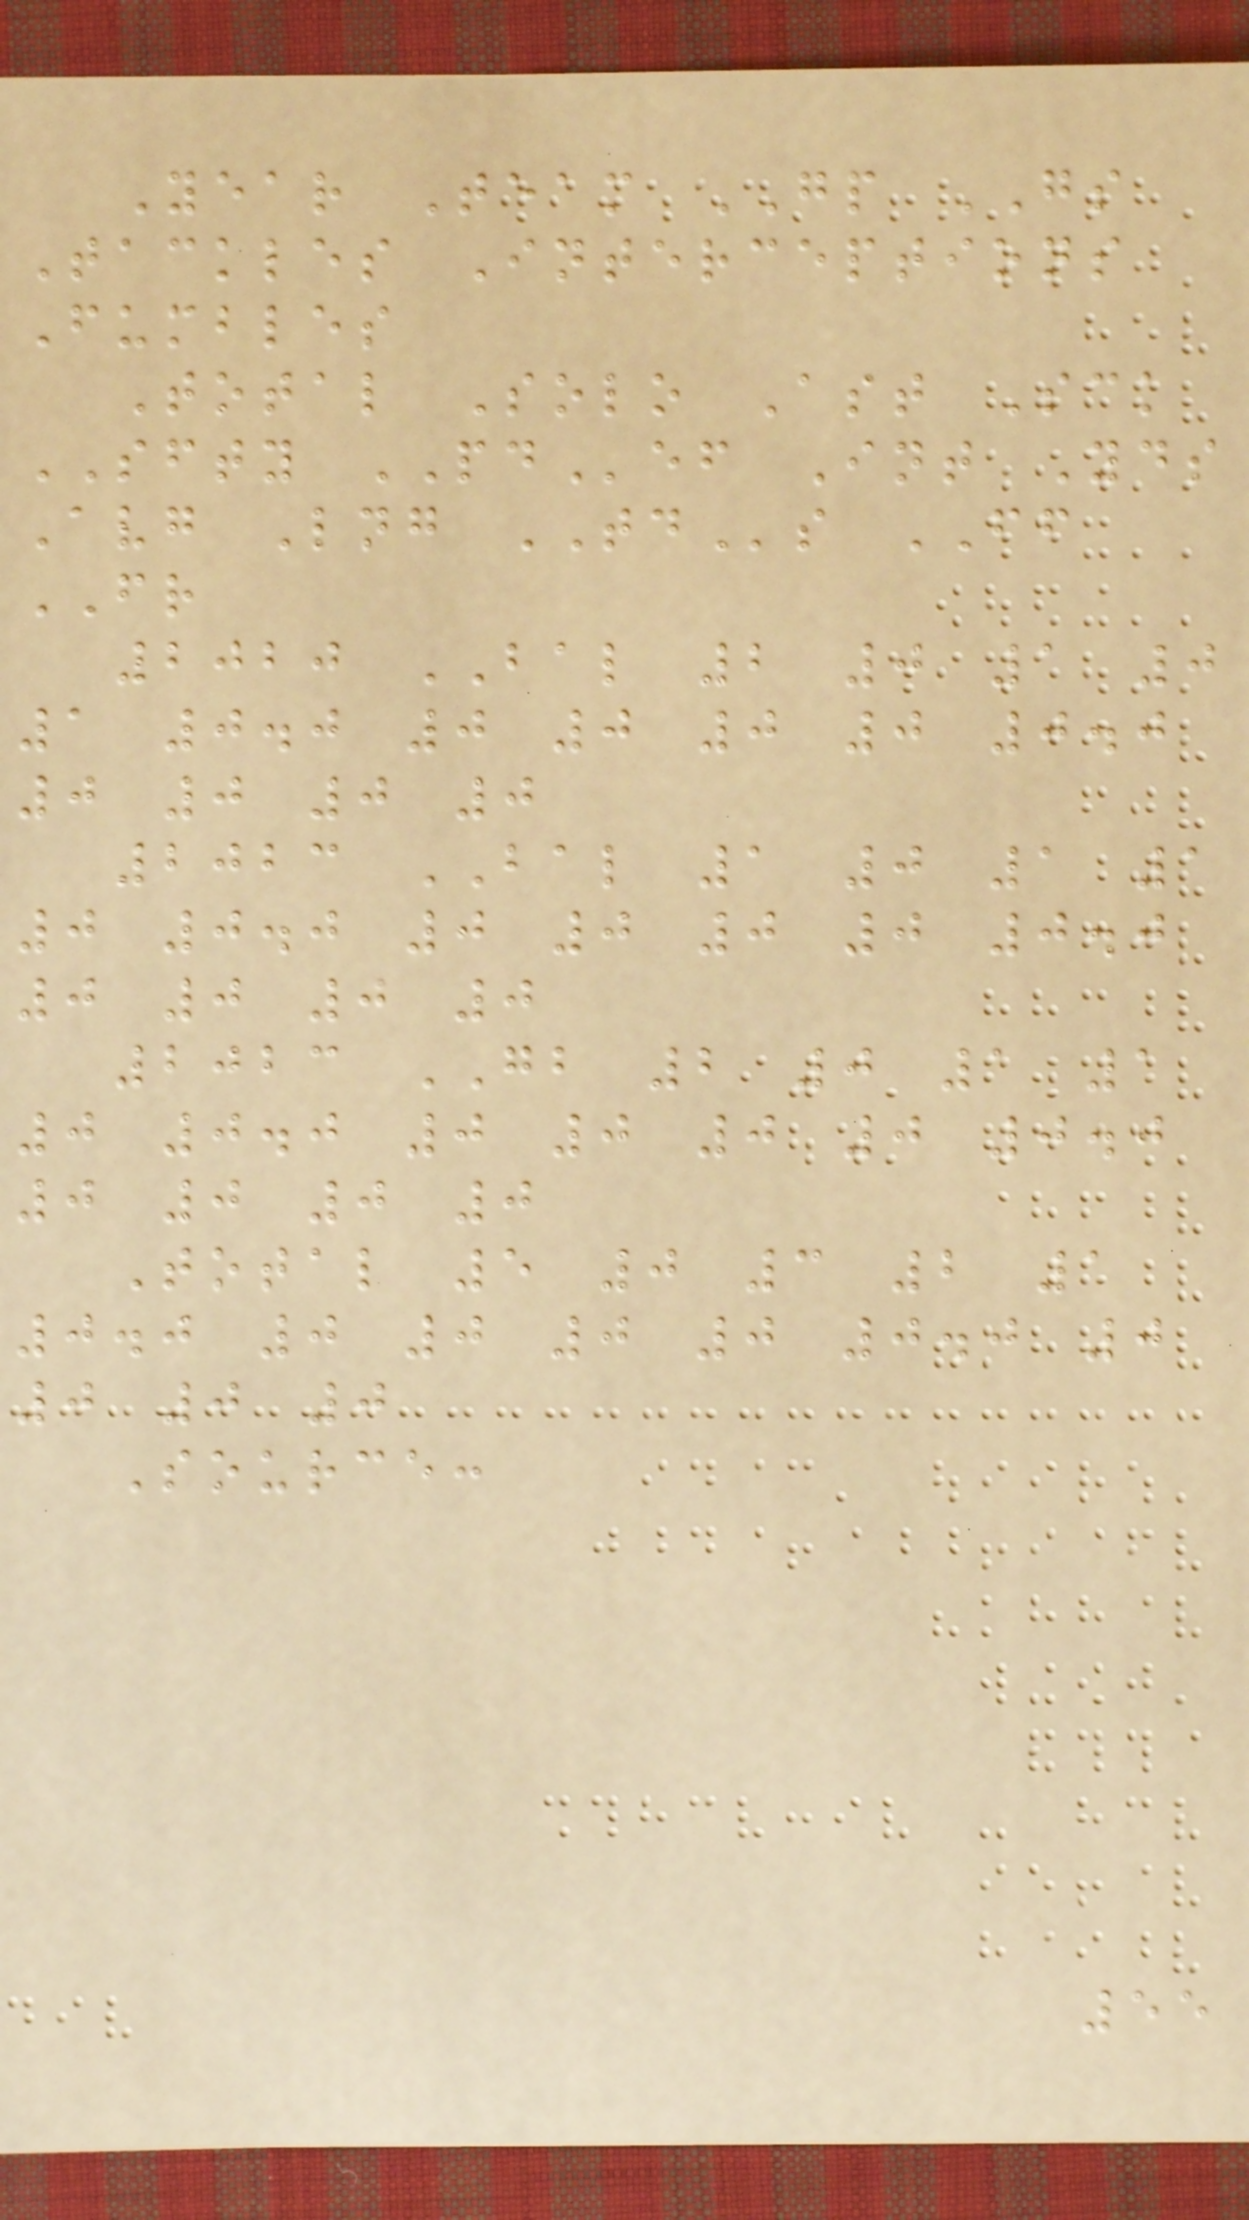Year Team GP GS
Tackles Interceptions
Fumbles
Total Solo Ast Sck
SFTY PDef Int Yds
Avg Lng TDs FF
FR
2020 BAL 2 0 1 0
1 0.0 0 0 0 0 0.0
0 0 0 0
2023 BAL 1 0 1 1
0 0.0 0 0 0 0 0.0
0 0 0 0
2023 GB 2 0 1 1
0 0.0 0 0 0 0 0.0
0 0 0 0
Total 5 0 3 2 1
0.0 0 0 0 0 0.0 0
0 0 0
Source:
55
